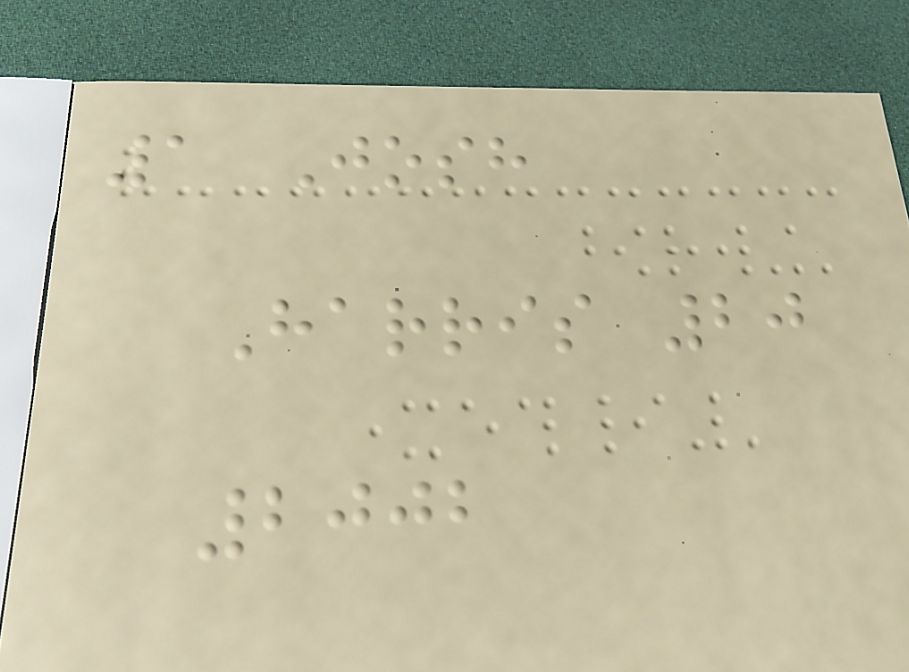1 Josh
Harris 20
2002
